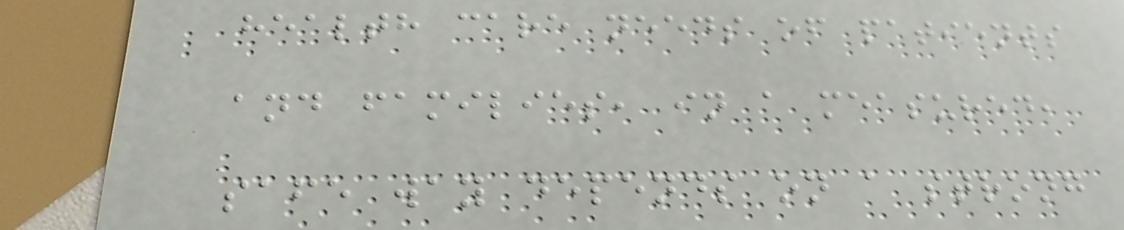health care needs of patients
and families, in a measured,
safe way depends on a strong
